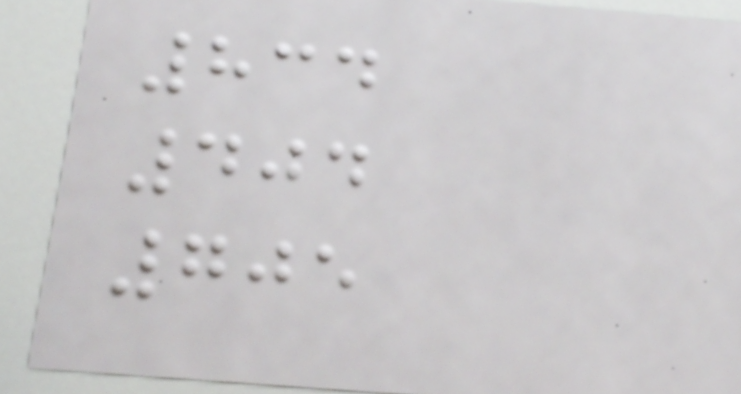834
404
705
